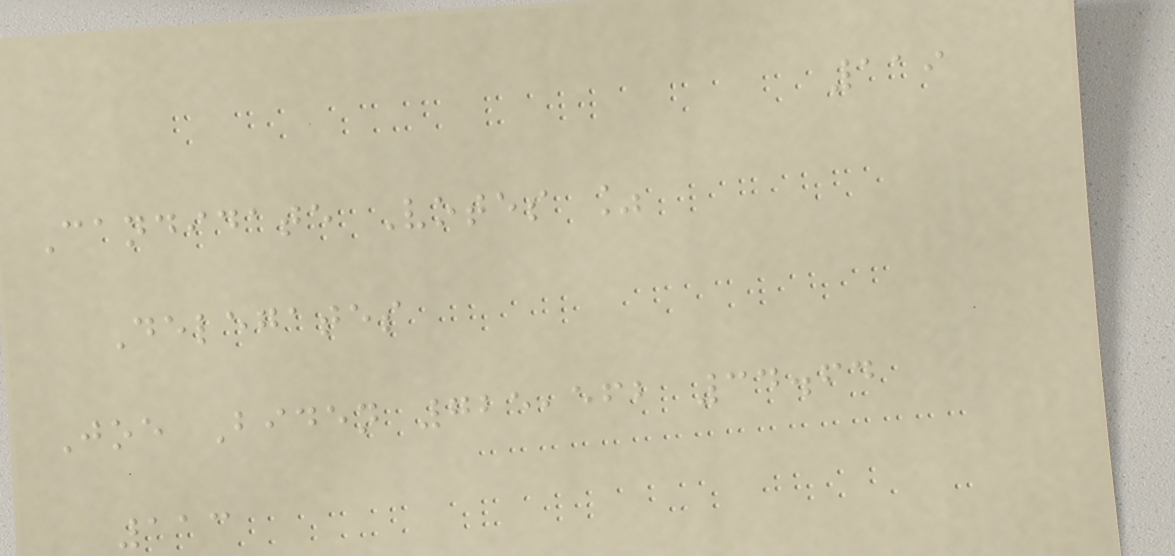119
Candidate Votes %
Delegates
Joe Biden 725,562 34.64
113
